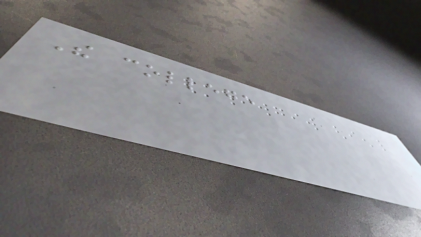The college
